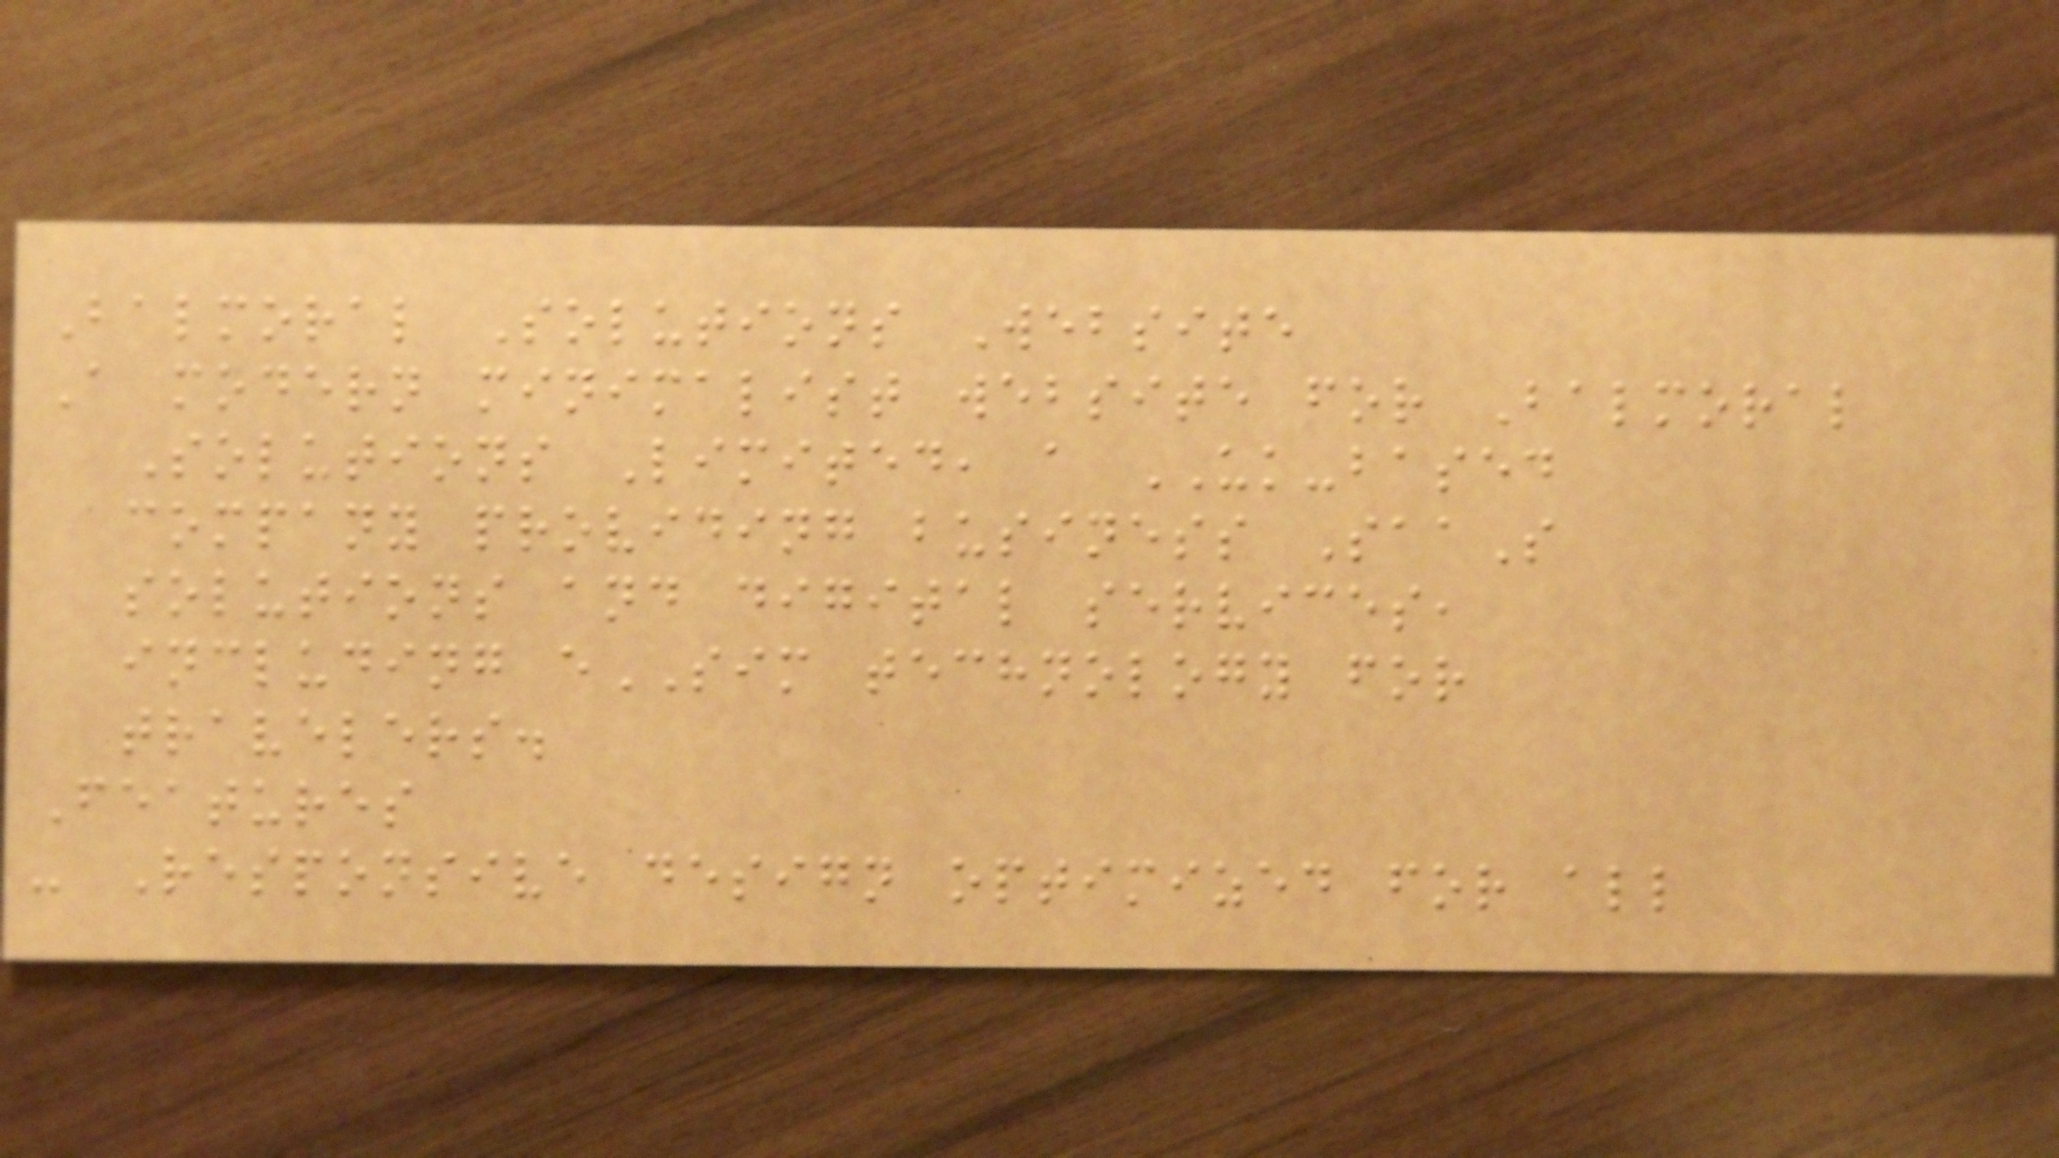Balmoral Solutions Website
A modern minimalist website for Balmoral
Solutions Limited, a UK-based
company providing business SaaS
solutions and digital services,
including eSIM technology for
travelers.
Features
- Responsive design optimized for all
